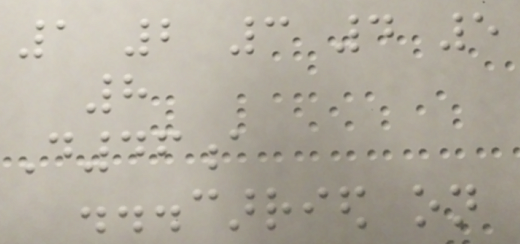1 2 3 4 5
8
D46a
...carried on
